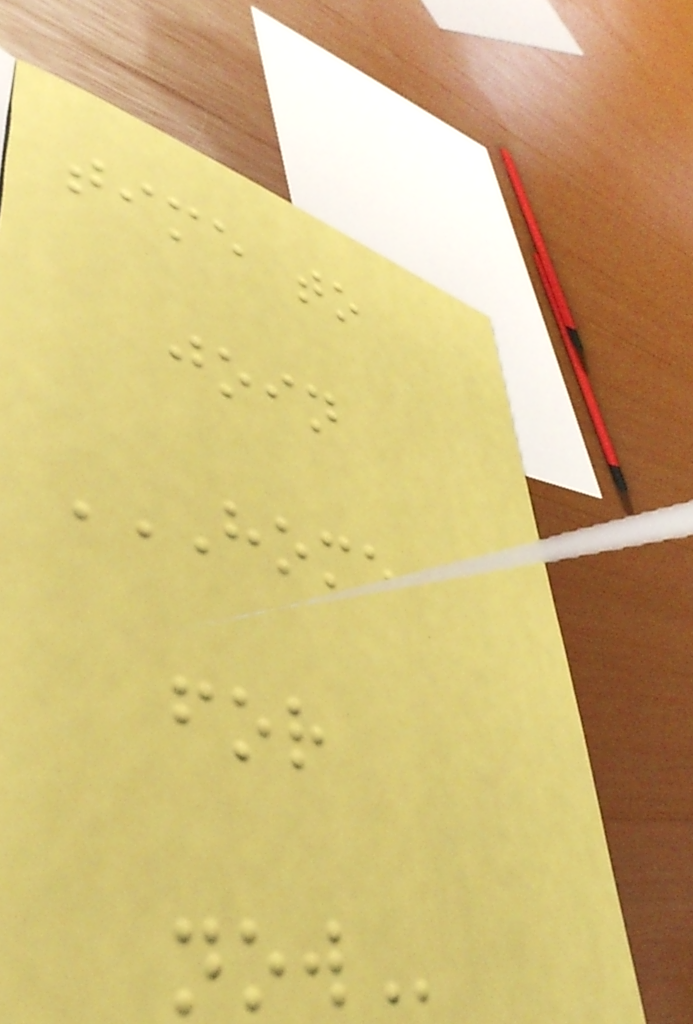time to
join
HOME
FOR
NOW
